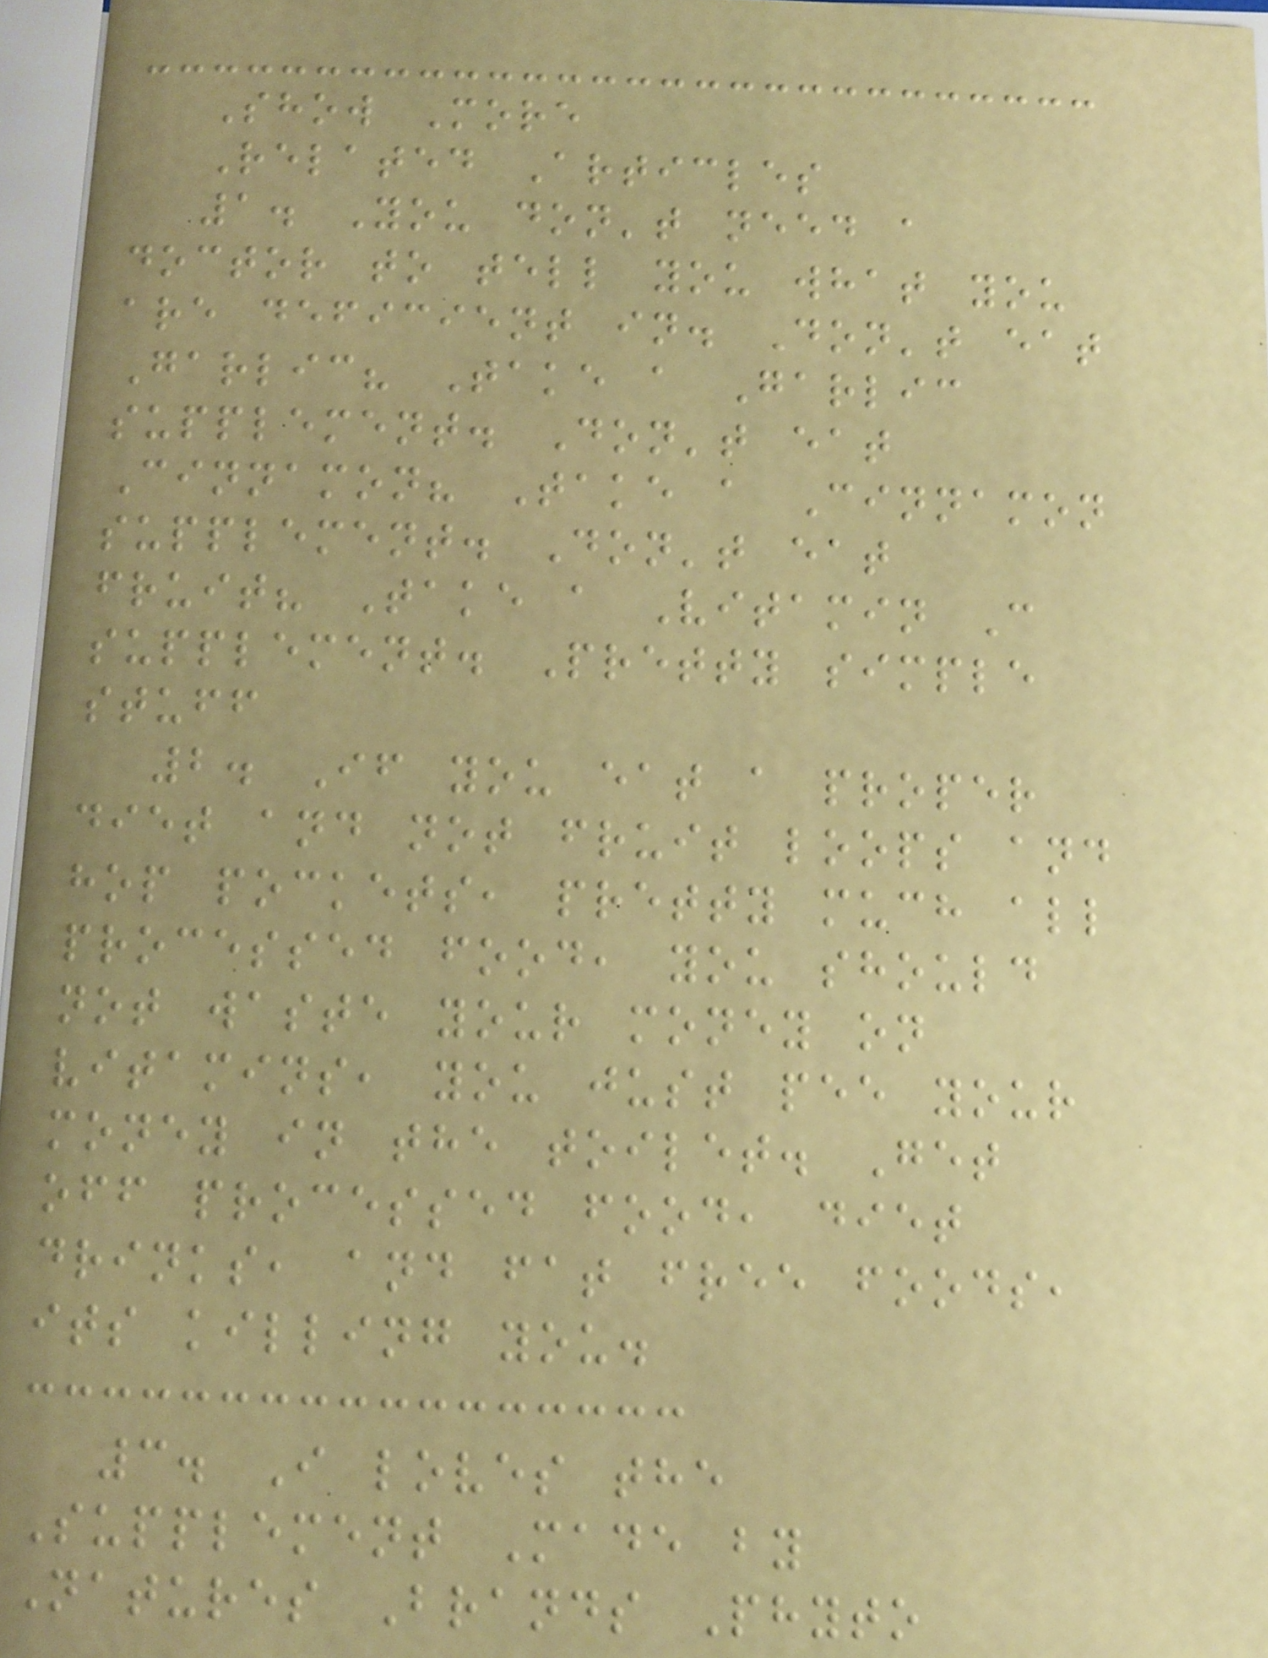Show More
Related Articles
1. You don't need a
doctor to tell you what you
are deficient in. Don't eat
Garlic? Take a Garlic
supplement. Don't eat
Cinnamon? Take a Cinnamon
supplement. Don't eat
fruit? Take a Vitamin C
supplement. Pretty simple
stuff
2. If you eat a proper
diet and not fruit loops and
hop pockets, pretty much all
processed food, you should
not waste your money on
vitamins, you just pee your
money in the toilet. Get
off processed food, diet
drinks, and fat free foods,
its killing you.
3. I loves the
Supplement Made by
Natures Brands Phyto
